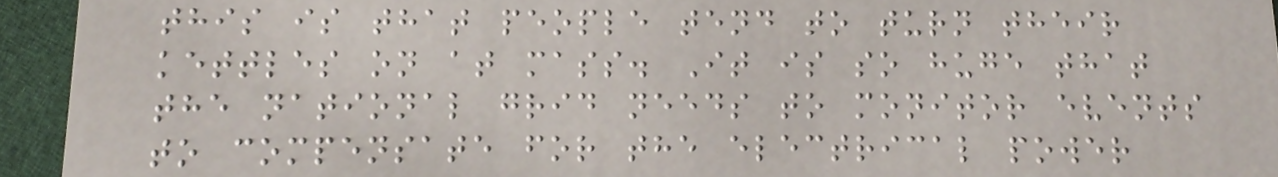this is that people tend to turn their
kettles on at mass. It is so huge that
the national grid needs to monitor events
to compensate for the electrical power
